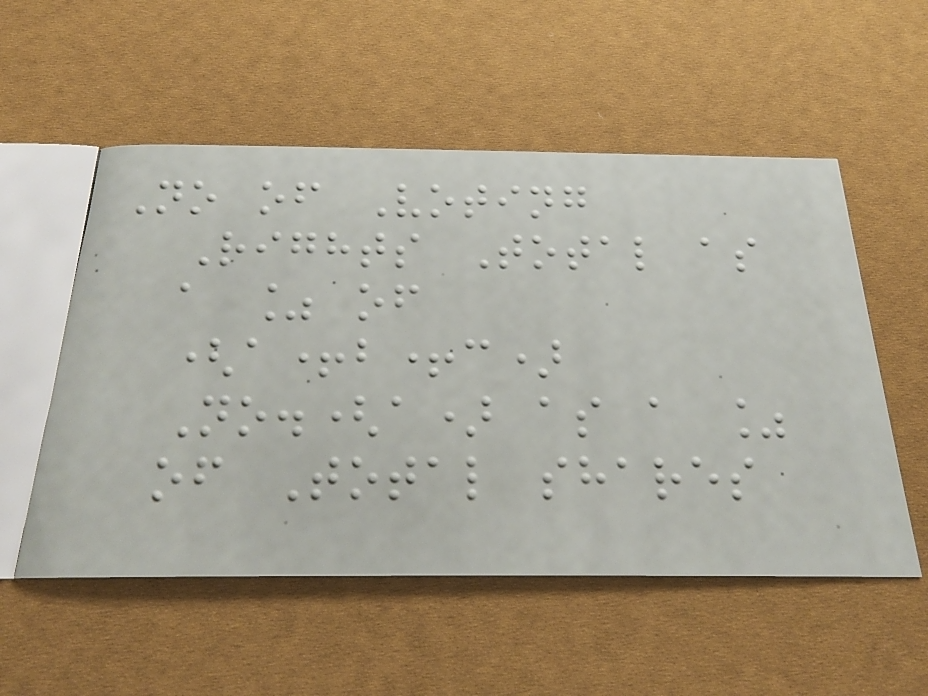No of Voting
Rights Total as
a % of
(a+b+c)
No.(a) as a %
of Total shares
